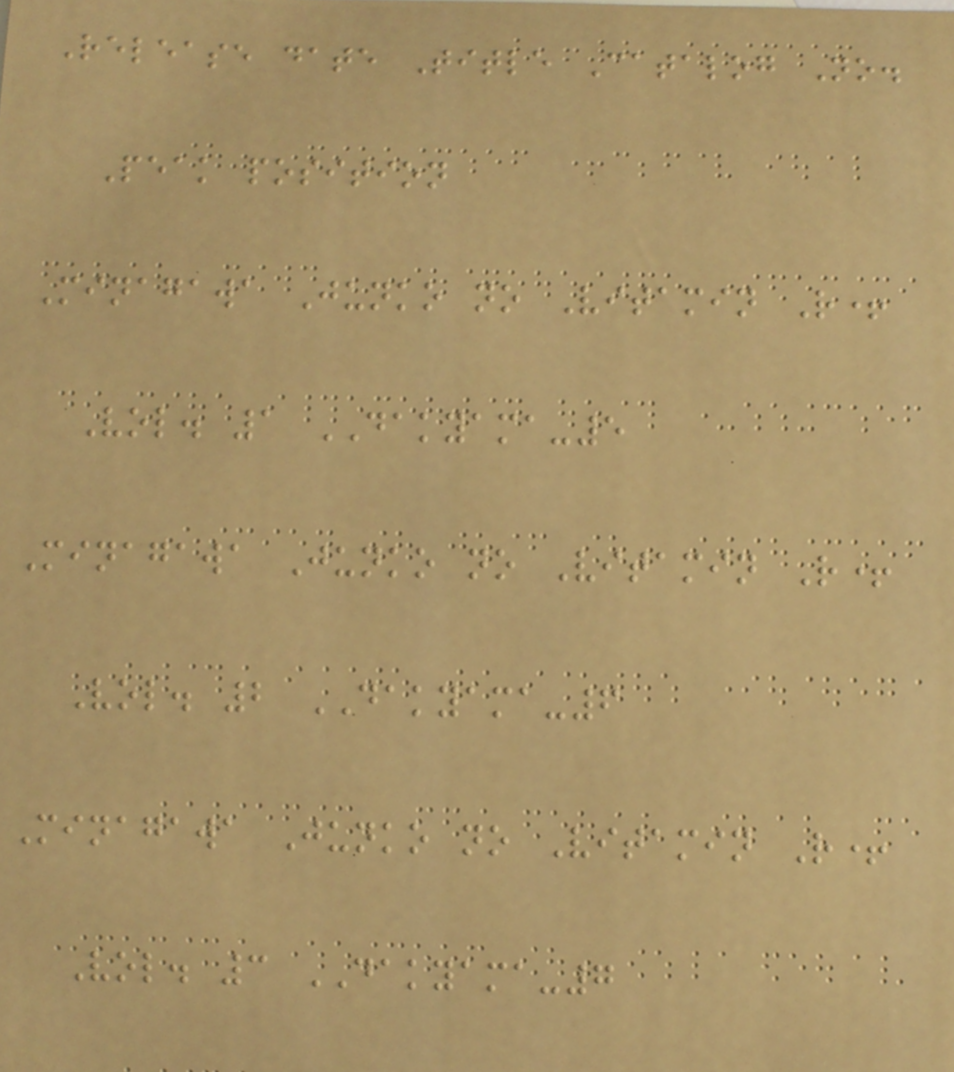Release date Title Catalog No.
Peak position
Minagawa Junko no Vitamin R+
Vol. 1 DAKYAMA-5
Minagawa Junko no Vitamin R+
Vol. 2 DAKYAMA-6
Minagawa Junko no Vitamin R+
Vol. 3 DAKYAMA-7
